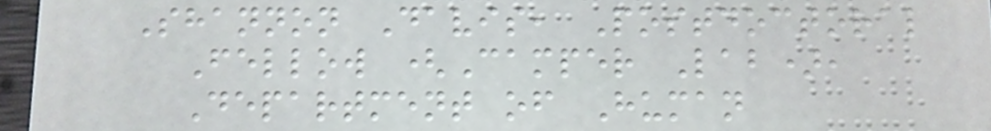Shannon Davis, Postdoctoral
Fellow (Camper Lab),
Department of Human
